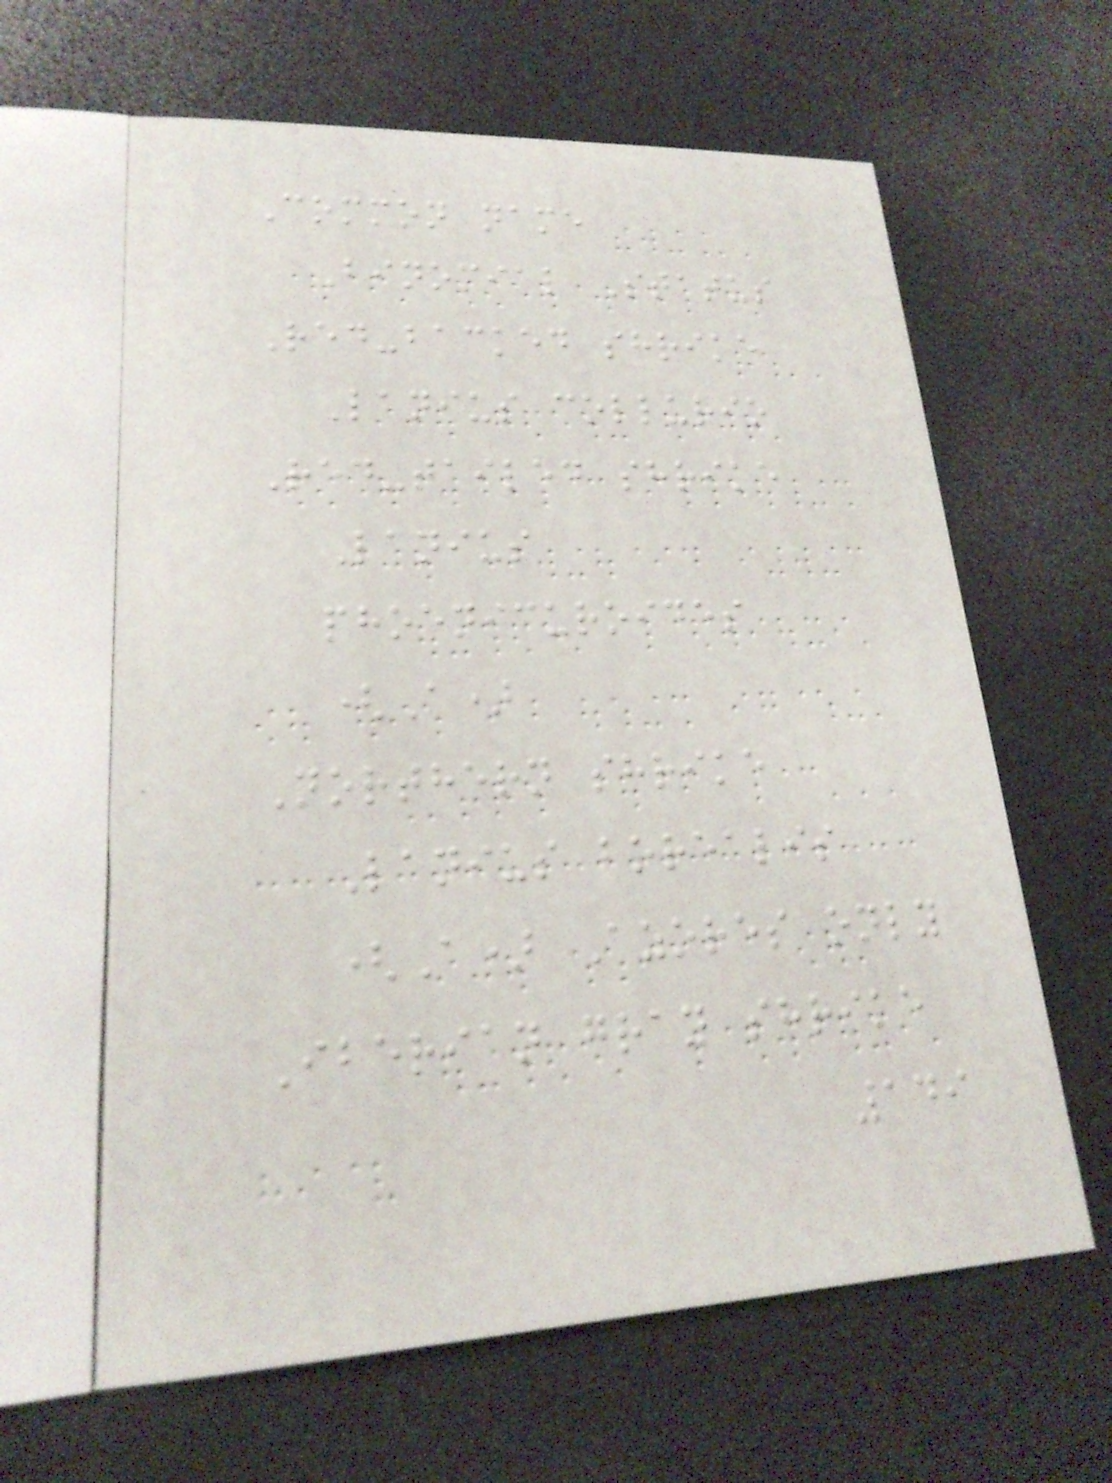Common name
Binomial Status
Red-backed shrike
Lanius collurio
Red-tailed shrike
Lanius
phoenicuroides
(A)
Northern shrike
Lanius borealis
(A) Azores only
Iberian gray shrike
149
